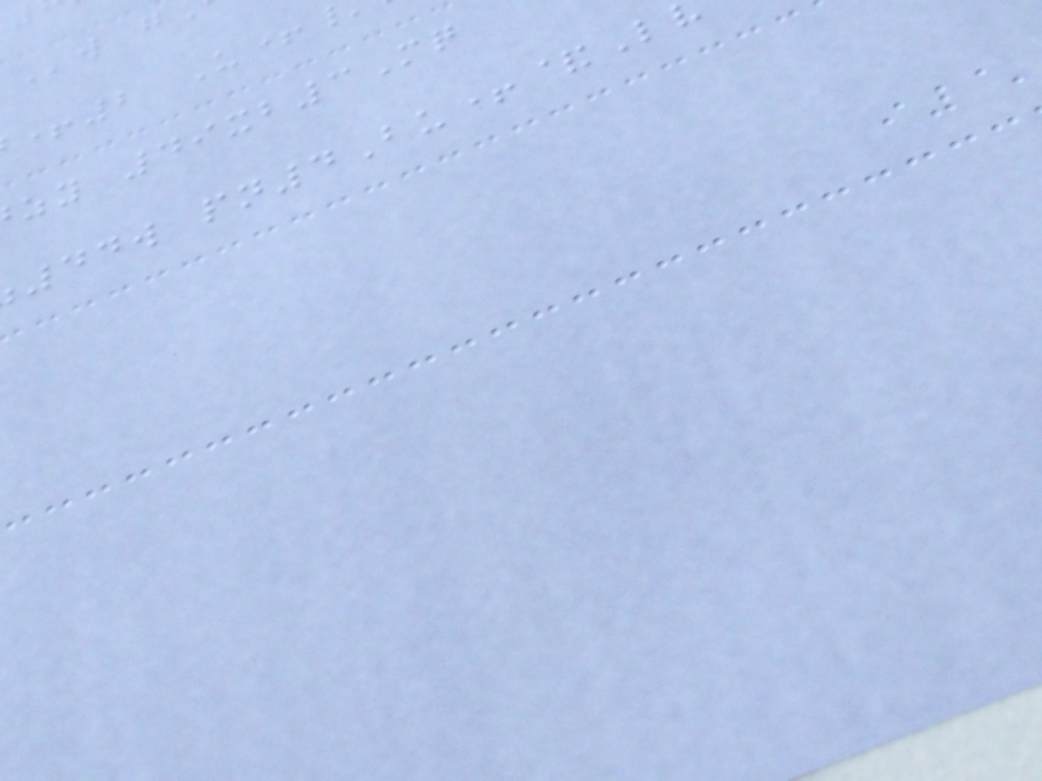+2 U+
zy 49xb3Mq
44w pn4Bu+&L
